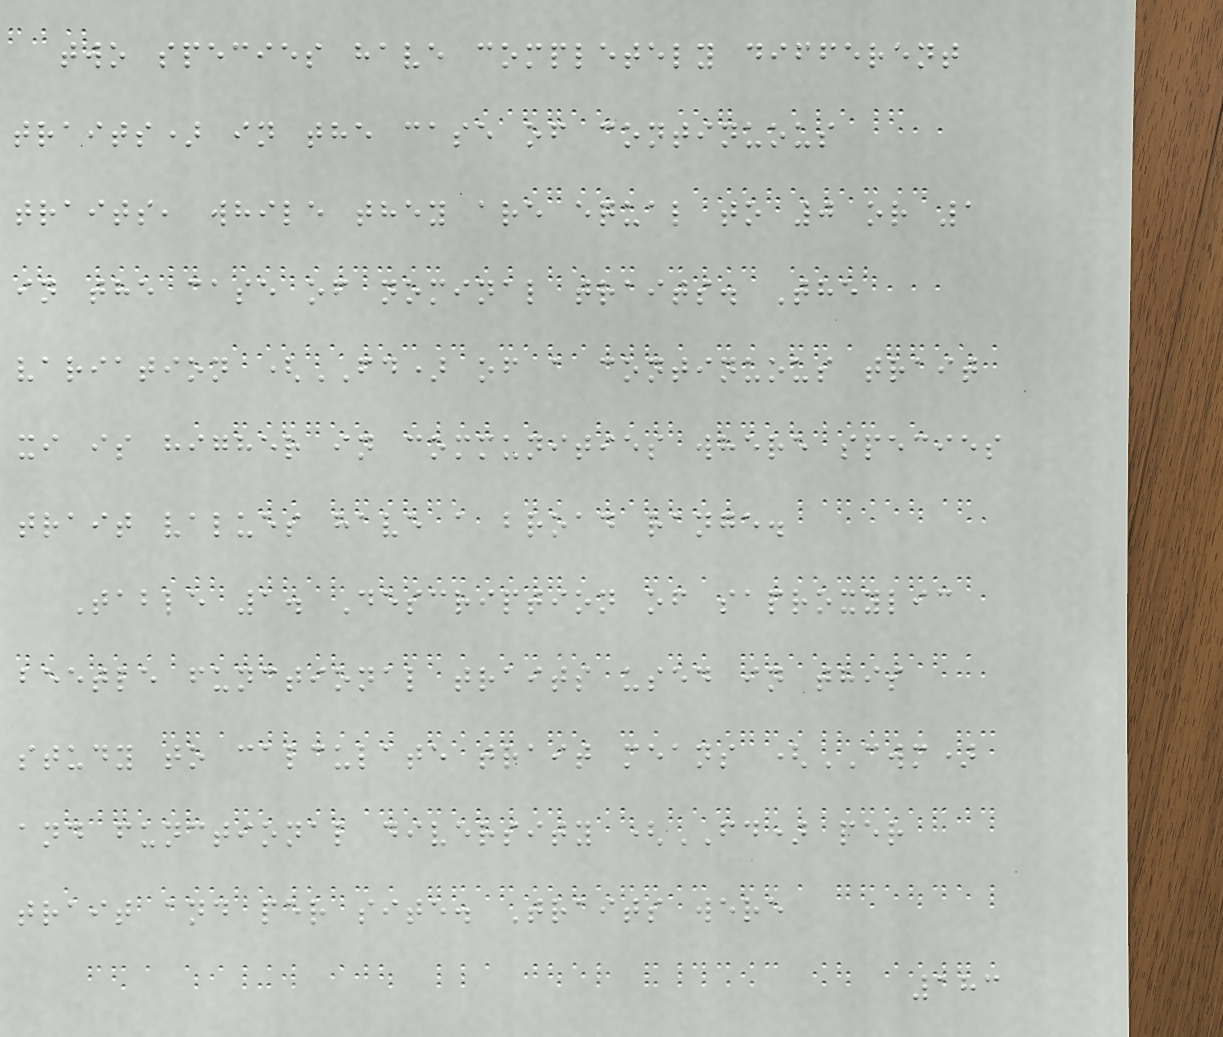two species have completely different
traits) in the case of continuous
traits, while they are equal to 0 or 1
in the case of nominal traits. The
variation (FD) of a continuous trait
xi is higher in communities where species
trait values have a broad range.
Table 1. Description of saproxylic
beetle functional traits used in this
study to calculate trait means (CWM)
and functional diversity (FD) per
trait and per site. Traits were
183
